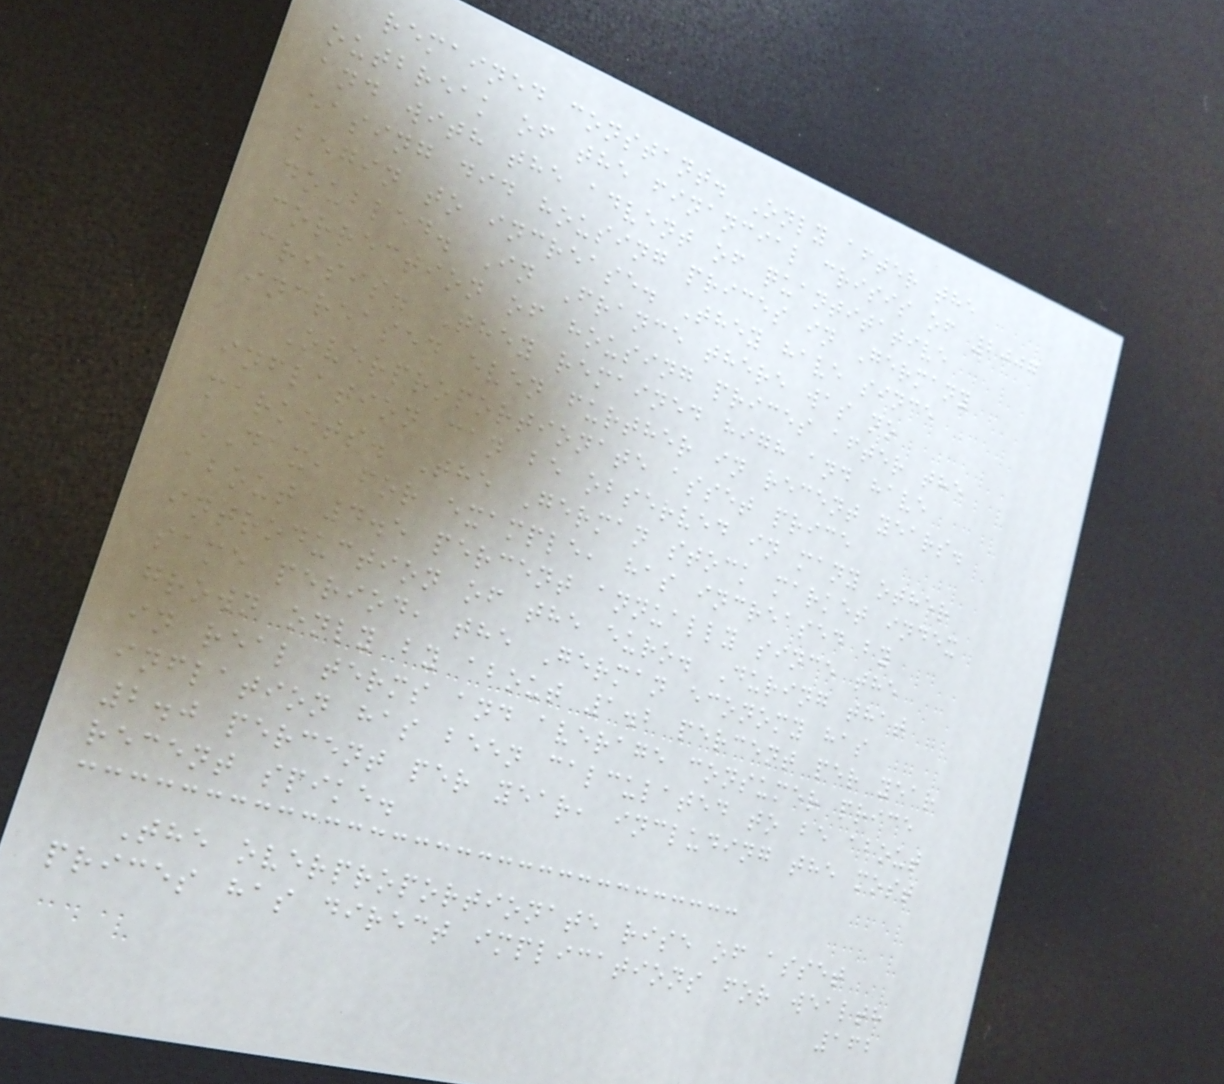remained constant. Only after the
outbreak of the financial crisis of 2007
and with the advent of quantitative
easing did housing prices in Germany
begin to increase. They have since
doubled. In France there was no
correction of housing prices after the
crisis. They remained high and have
increased even further in recent years.
Overproportionate asset price
inflation can be observed in many other
markets. The German stock market index
DAX, for example, has increased by
about 4.5 percent annually since the
introduction of the euro. During that
same period, the German economy has
grown only by about 1.2 percent per year
in real terms and average consumer price
inflation has been calculated to be about
2.0 percent per year, including the most
recent spike.
The overproportionate rise of asset
prices has direct implications for wealth
162
